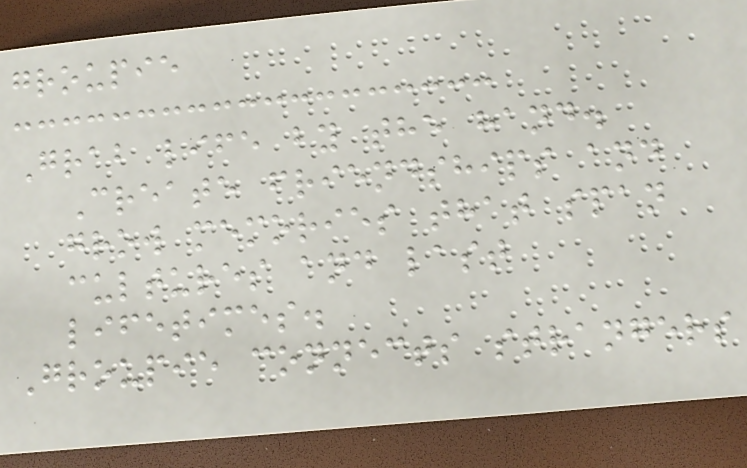groupie
Grab life by the hand.
Create friendships and
grow memories that span
cultures and last
lifetimes.
Groupie connects strangers
